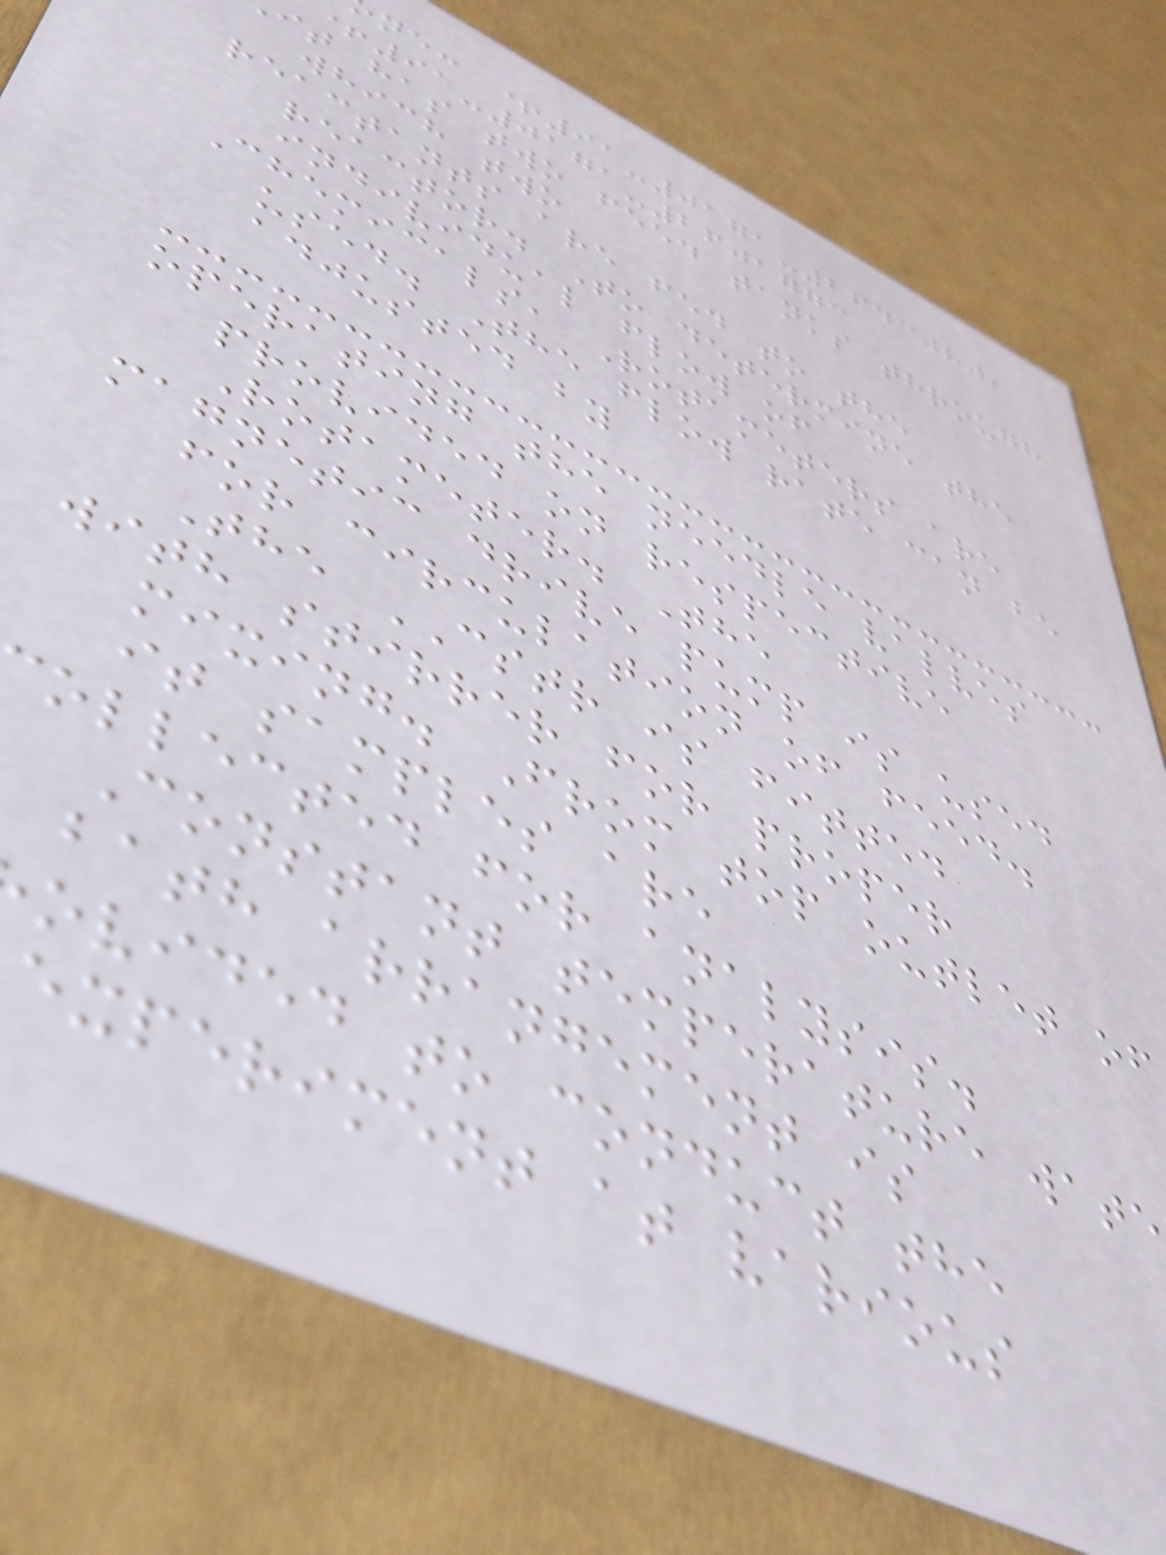ne: +91-0171-2643080,
91-0171-2601773
it has two feed tanks through
which two
reactants are fed to the
reactor. To determine the
individual flow of
Chemicals, Rotameters are
used. The flow rate can be
adjusted by
operating the needle valves
provided on respective
Rotameter. The
magnetic drive pump is used
for circulation of feed.
The CSTR is fitted
with stirrer for proper
mixing. From top outlet of
it samples are
ollected for analysis.
Constant temperature wate
bath arrangement is
ovided to conduct the
experiment at various
